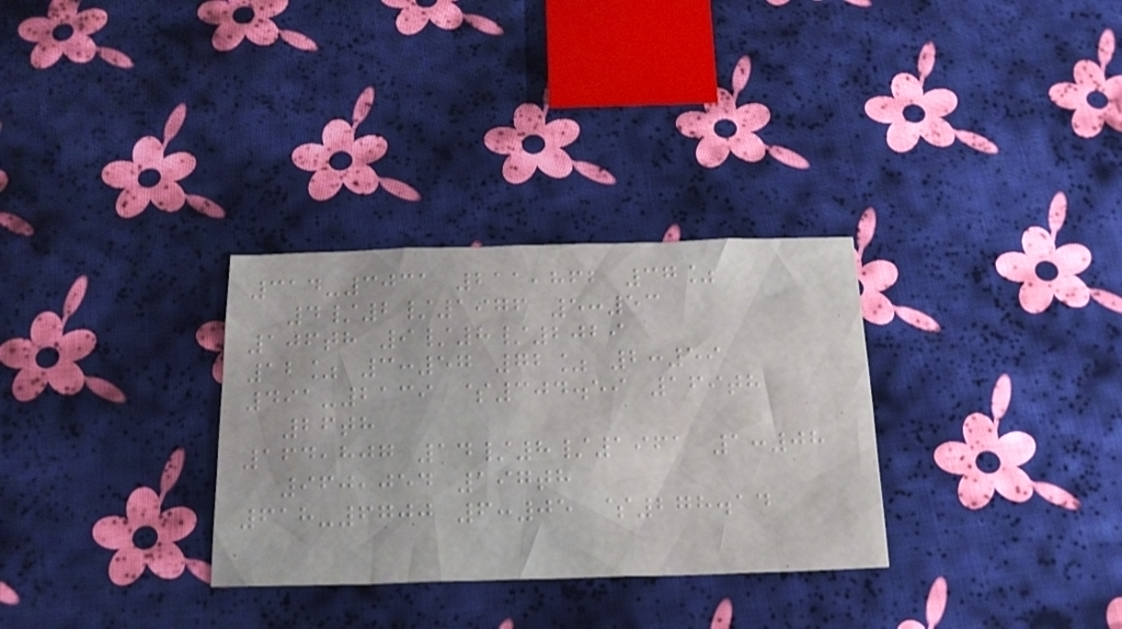314-3031 211,862 37%
4/2/1976 5:53
106th 9/8/2029
12% 3:57 72% 2:59
491-2139 $304.59 169th
26th
164,807 14/8/1961 1:08
960,054 197th
618-6700 6:05 $278.14
